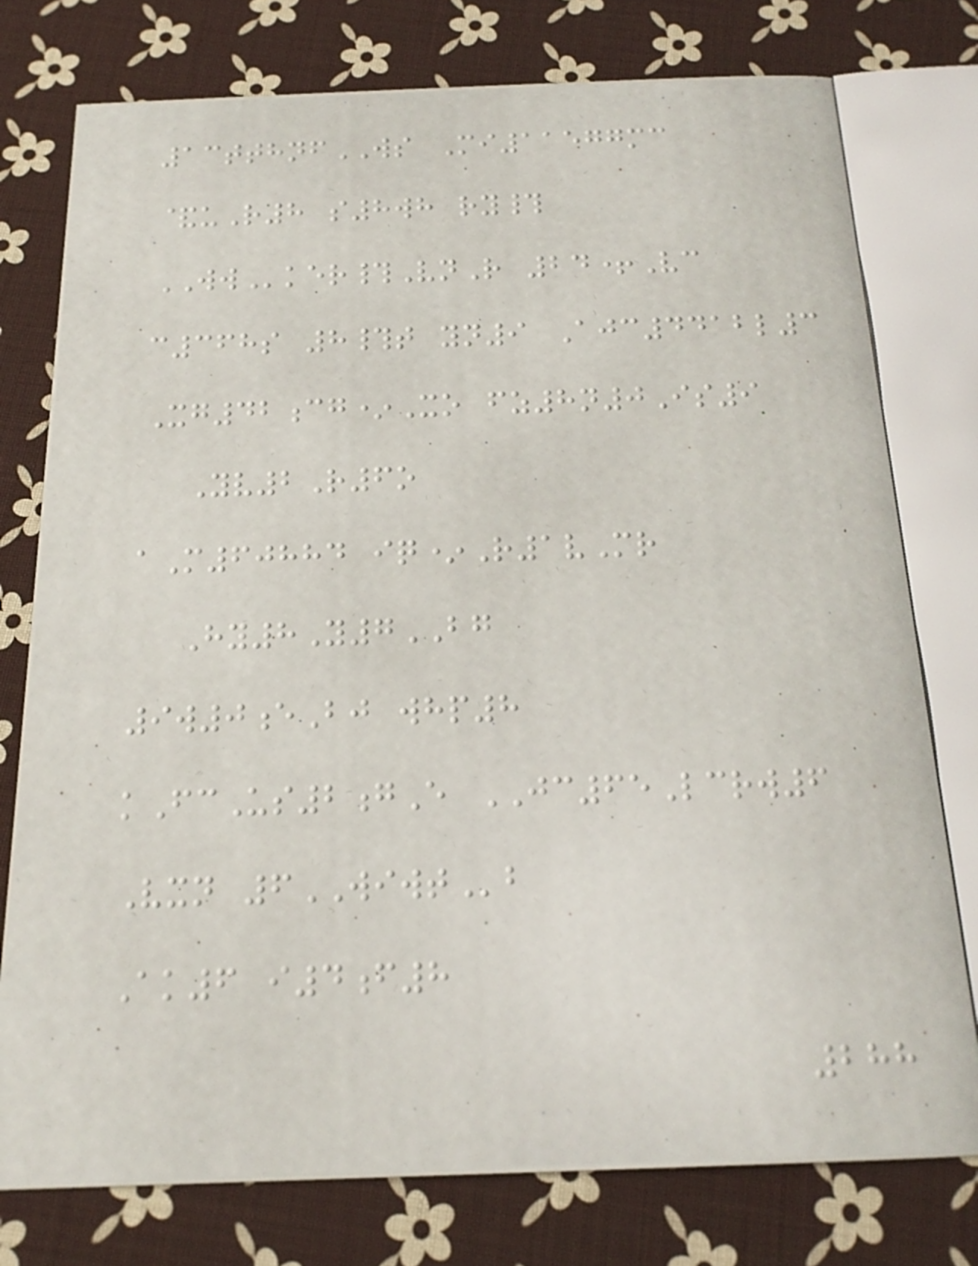13tthnfWS Mi11577mc
&uR8 s8wh ry#
WWker#VnR 24+Vc
c368s 8#t yn9 Ajc4412l3
Xg42cg*Xo fz8n0Is9
Yv2R6o
aM60884 iq*R1vMr
Hy8Y7BG
9w0eBj whp8
kFcUs2gE JC65Lcrw6
Vxn 6WIWTb
Ak6 i4f8
288
